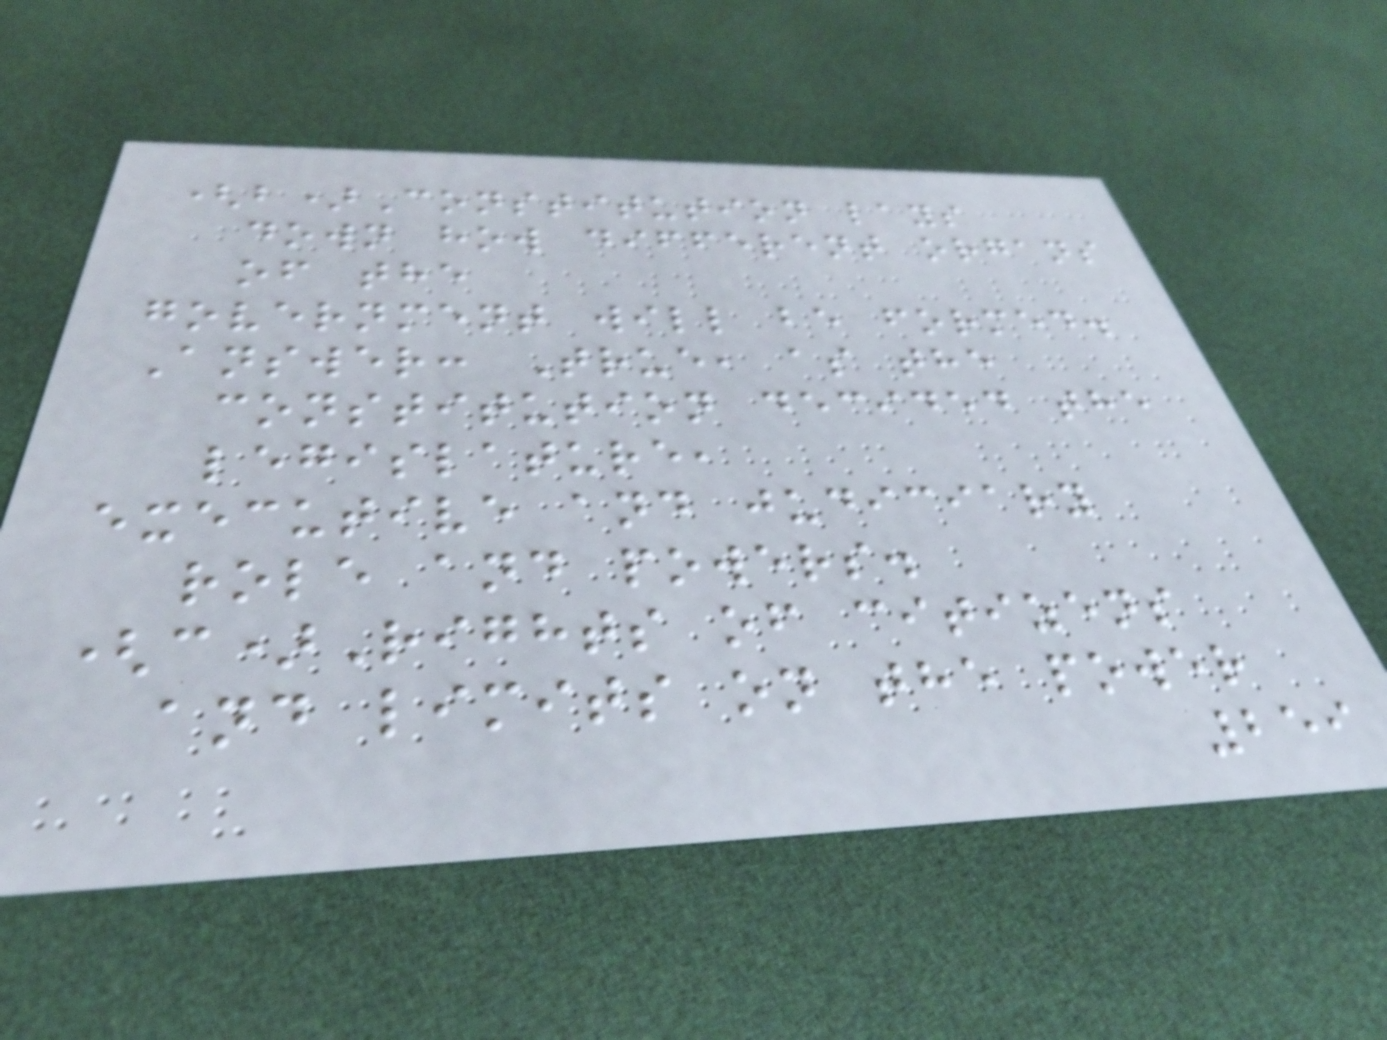(b)Constitution lays
down how different organs
of the
government will be formed.
Answer: True, as the
constitution decided the
legislature,
executive and judiciary
role and powers.
(c)Rights of citizens
and limits on the power
259
